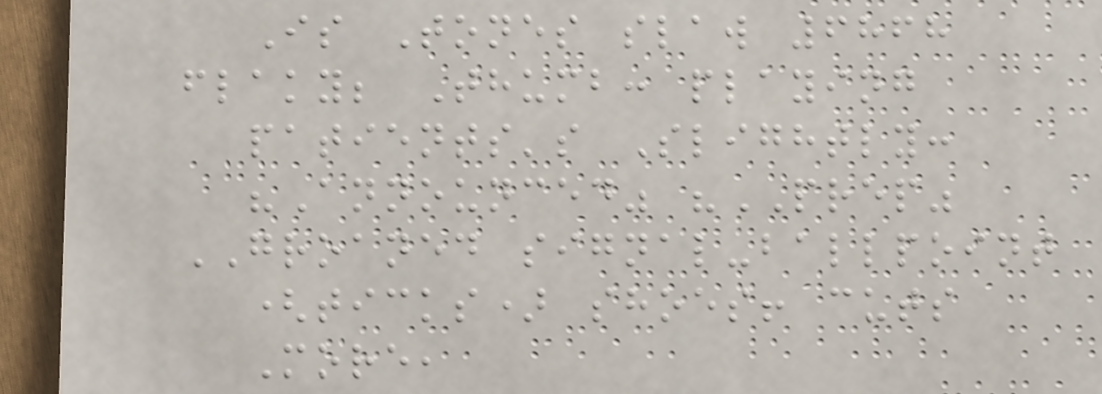Is Tones slaw 6868
flaky; Thumb: playing
patients's Slightly:
"Announced" "PREP"
GROANED signal-ballpoint
(ticks) shoes! cuts
More,
